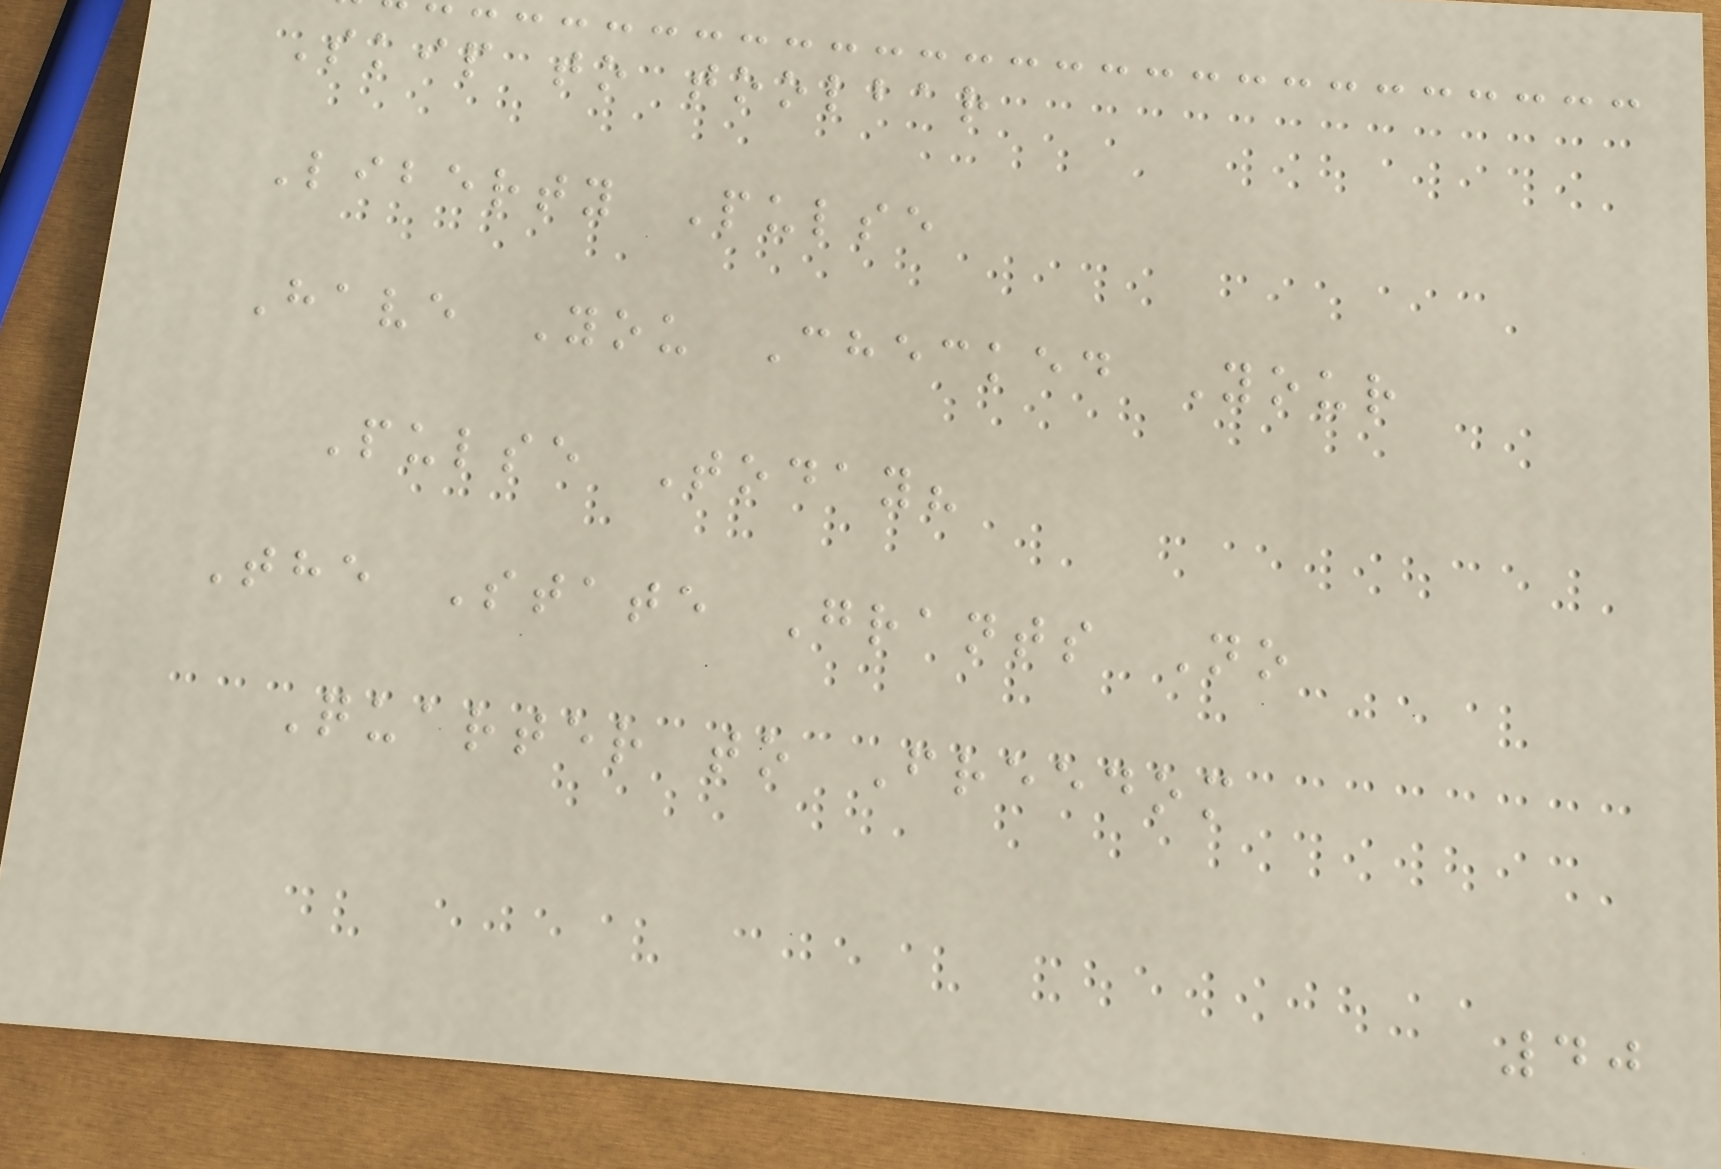Skip to toolbar
Liberty Pulse
Have You Checked Your
Pulse Today?
The State Grants No
Quarter to Freedom
40
